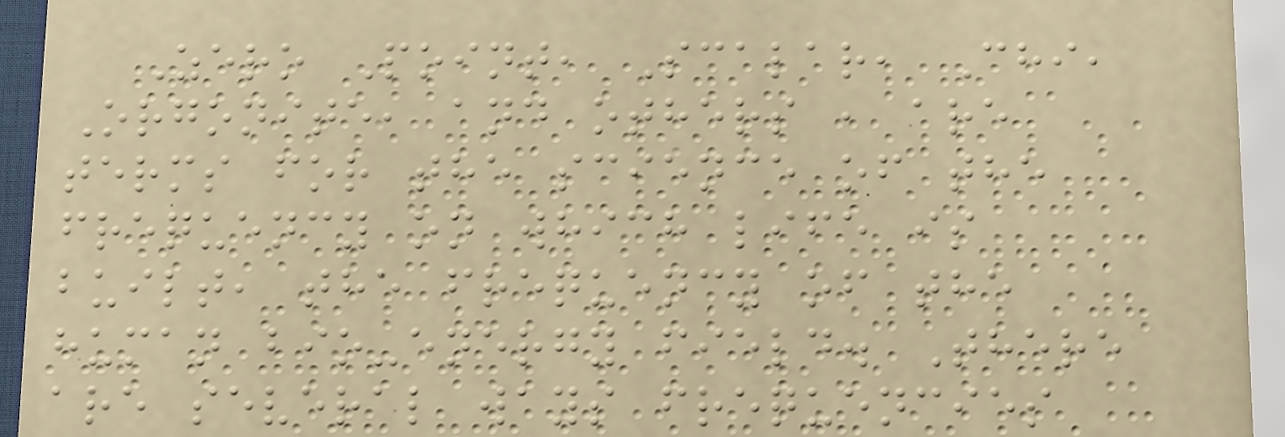Zero Point, Scalar, Chi,
Orgonite, and others , are
terms for the science of the
frequency on which life is
built, the frequency of the
human bio-energy field. There
are several ways frequencies
